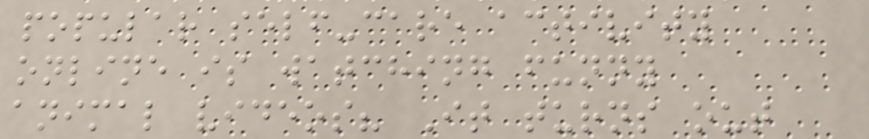popular self-care activity
online is watching funny
animal videos? It turns out
